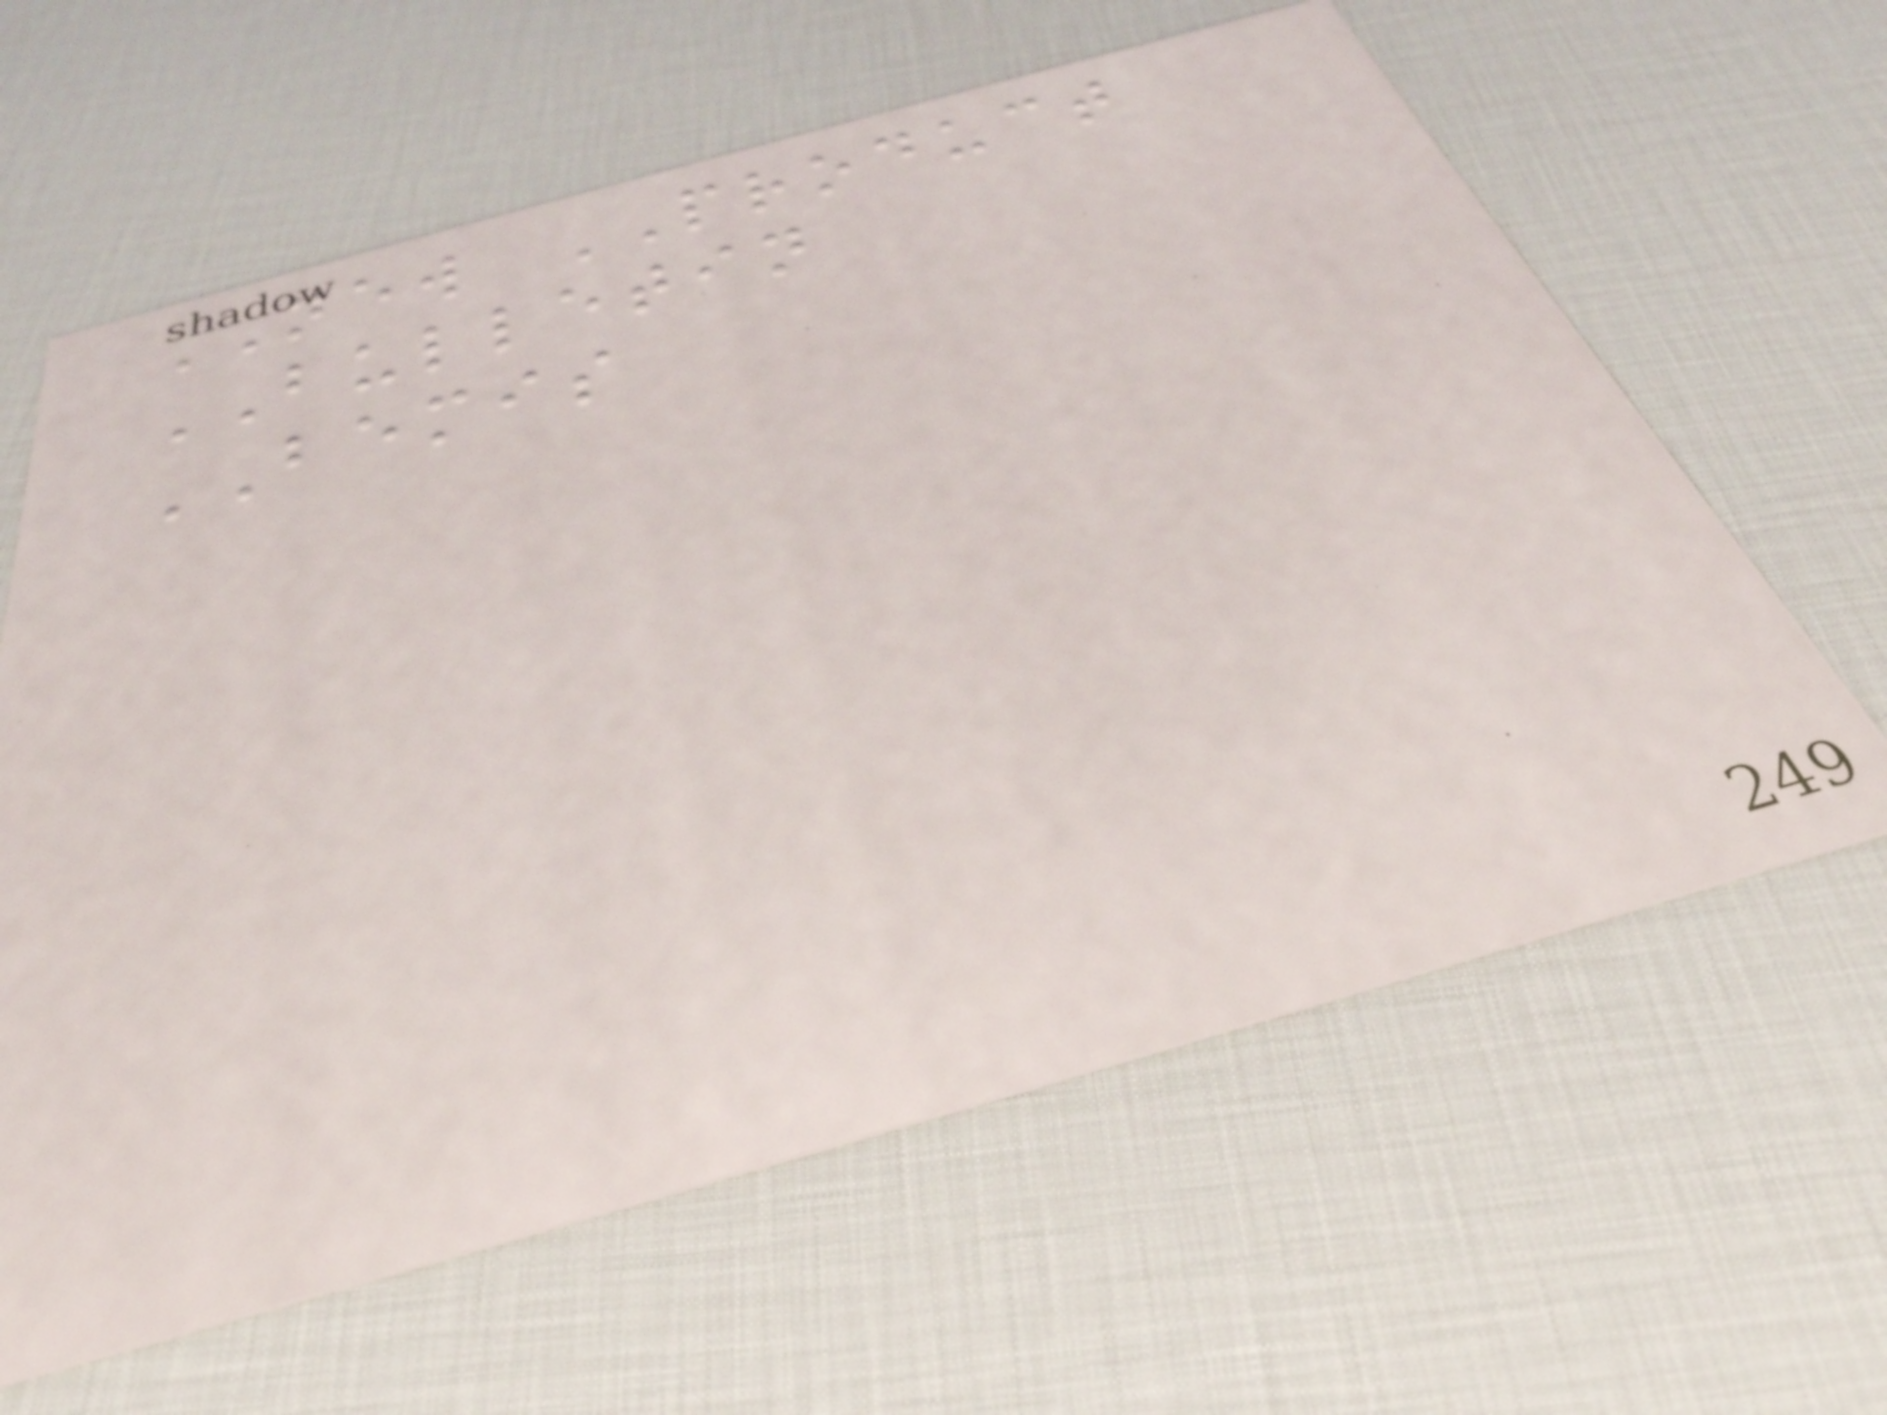NEW PRODUCT
BULLETIN
BEMIS
